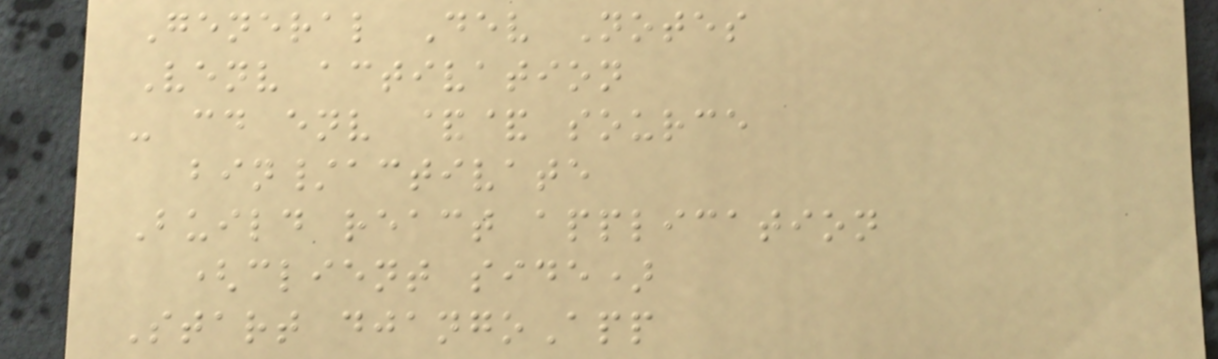General Dev Notes
Venv activation
- cd env && source
bin/activate
Build react application
(client side)
Start djangoApp
